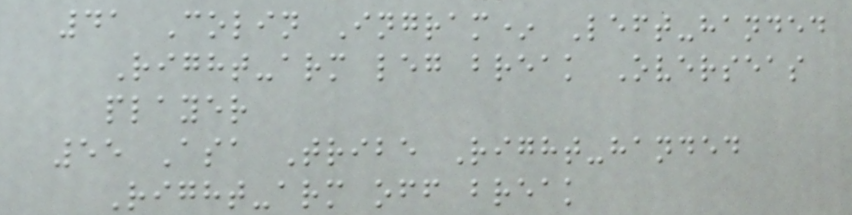41 Colin Ingram* Left-handed
Right-arm leg break Overseas
player
55 Asa Tribe Right-handed
Right-arm off break
